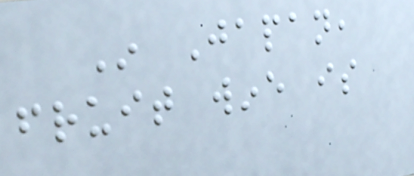In Japan,
fruit wine is
